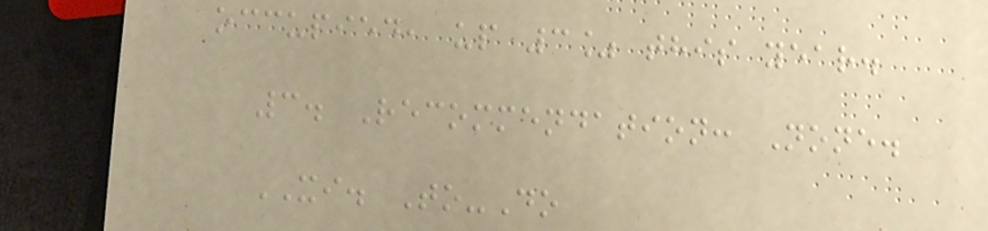occupied, up 3% this year.
3. Recommendation: None.
XI. To-Do
